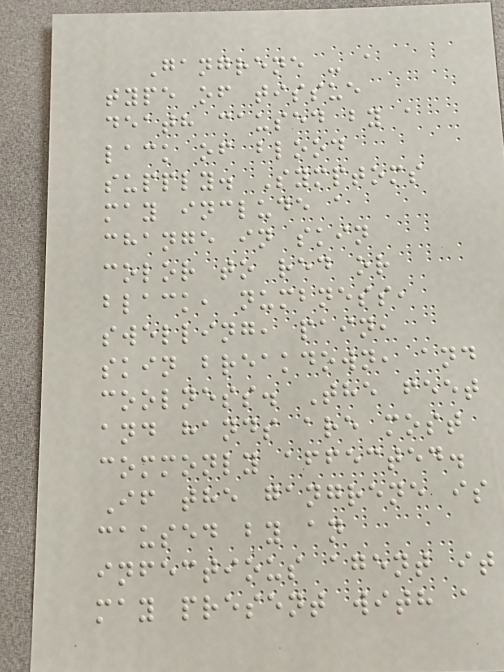Gangrene - a
type of tissue
death caused by a
lack of blood
supply. Symptoms
may include a
change in skin
color to red or
black, numbness,
swelling, pain,
skin breakdown, and
coolness. The feet
and hands are most
commonly affected.
If the gangrene is
caused by an
infectious agent it
may present with a
